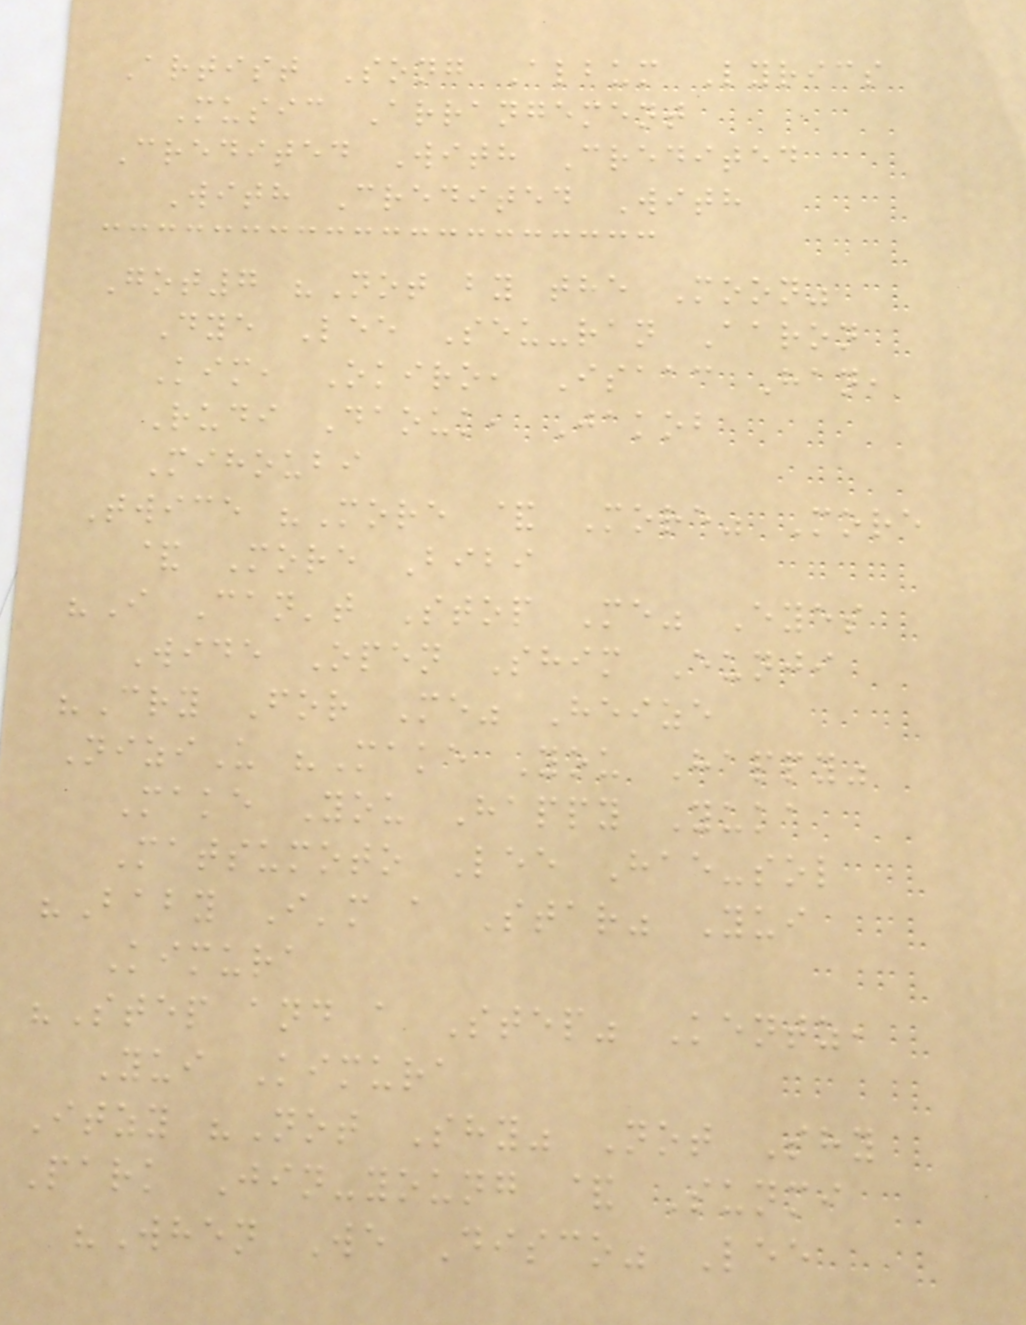Artist Song Album Lyrics
Music Arrangement
Credited With Credited
With Credited With
Got7 "Not by the Moon"
Dye Lee Seu-ran Aaron
Kim, Okiro, Isaac Han,
Rudi Daouk, Jakob
Mihoubi
Twice "More & More" More
& More Bibi
"I Can't Stop Me" Eyes
Wide Open Shim Eunji
"Cry For Me" Heize
NiziU "Make You Happy"
Make You Happy Yuka
Matsumoto Lee Hae-sol
"Baby I'm a Star" Yui
Kimura
"Step and a Step" Kentz,
Yui Kimura
Itzy "Not Shy" Not Shy
Park Jin-young & Sunmi
"When We Disco" Lee
